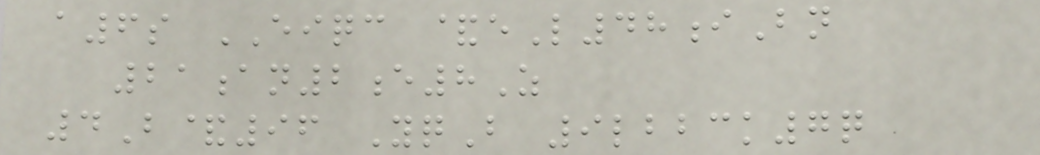a6s EIQC &eL48iBn
21an2e8Z
4B&96 YqB 9lbbck7q
